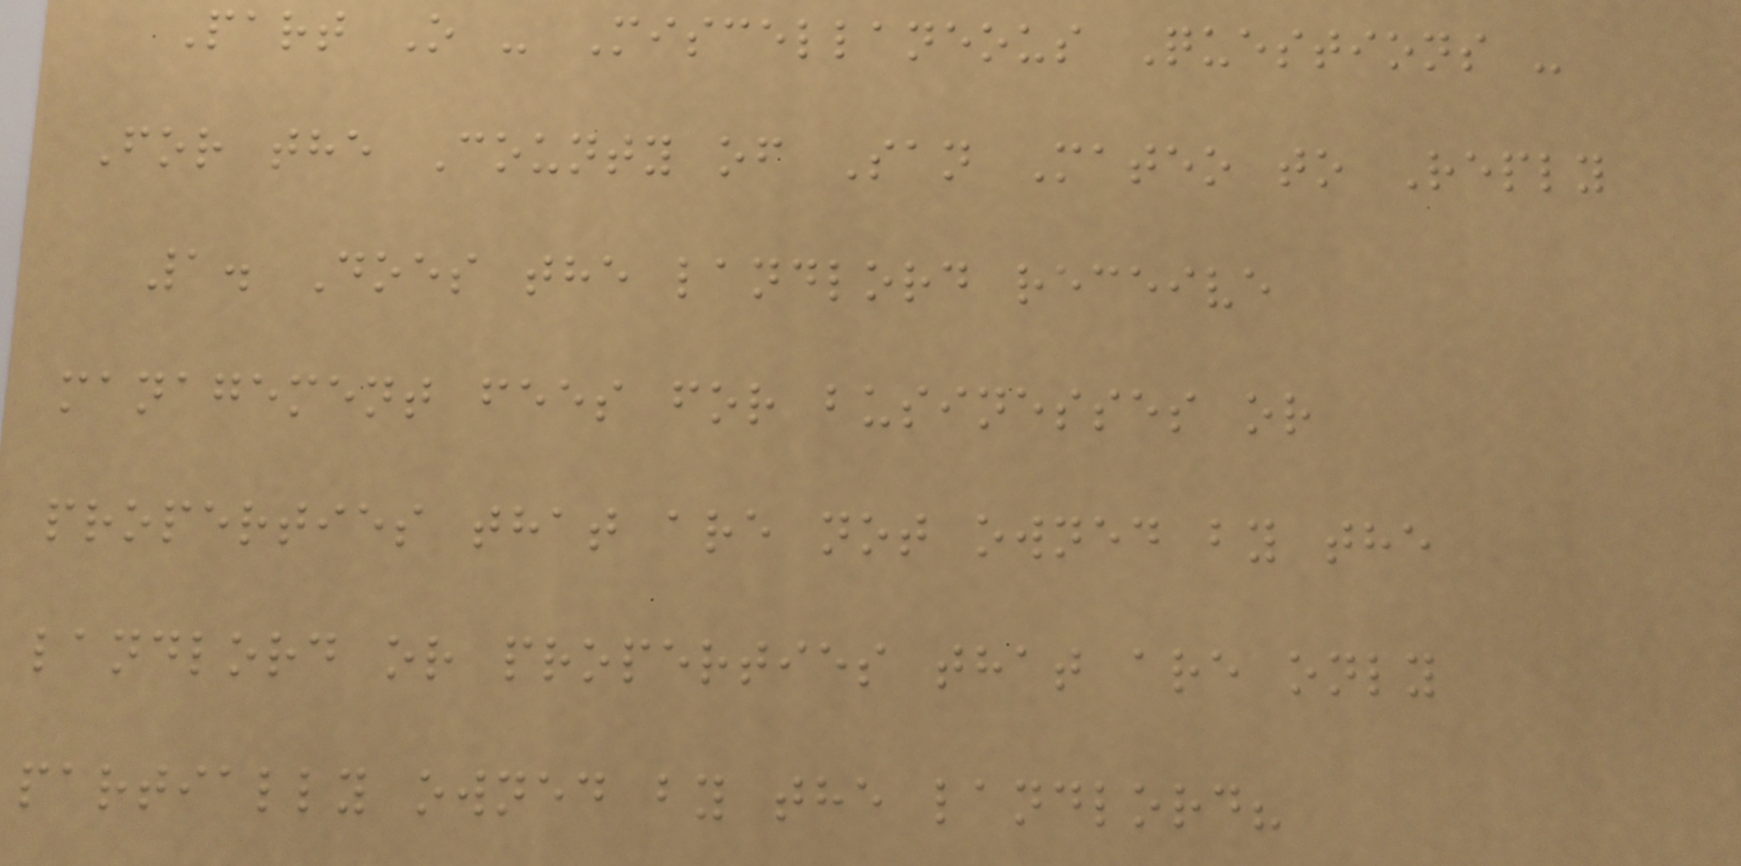Part O - Miscellaneous Questions -
For the County of San Mateo to Reply
1. Does the landlord receive
management fees for businesses or
properties that are not owned by the
landlord or properties that are only
partially owned by the landlord?
